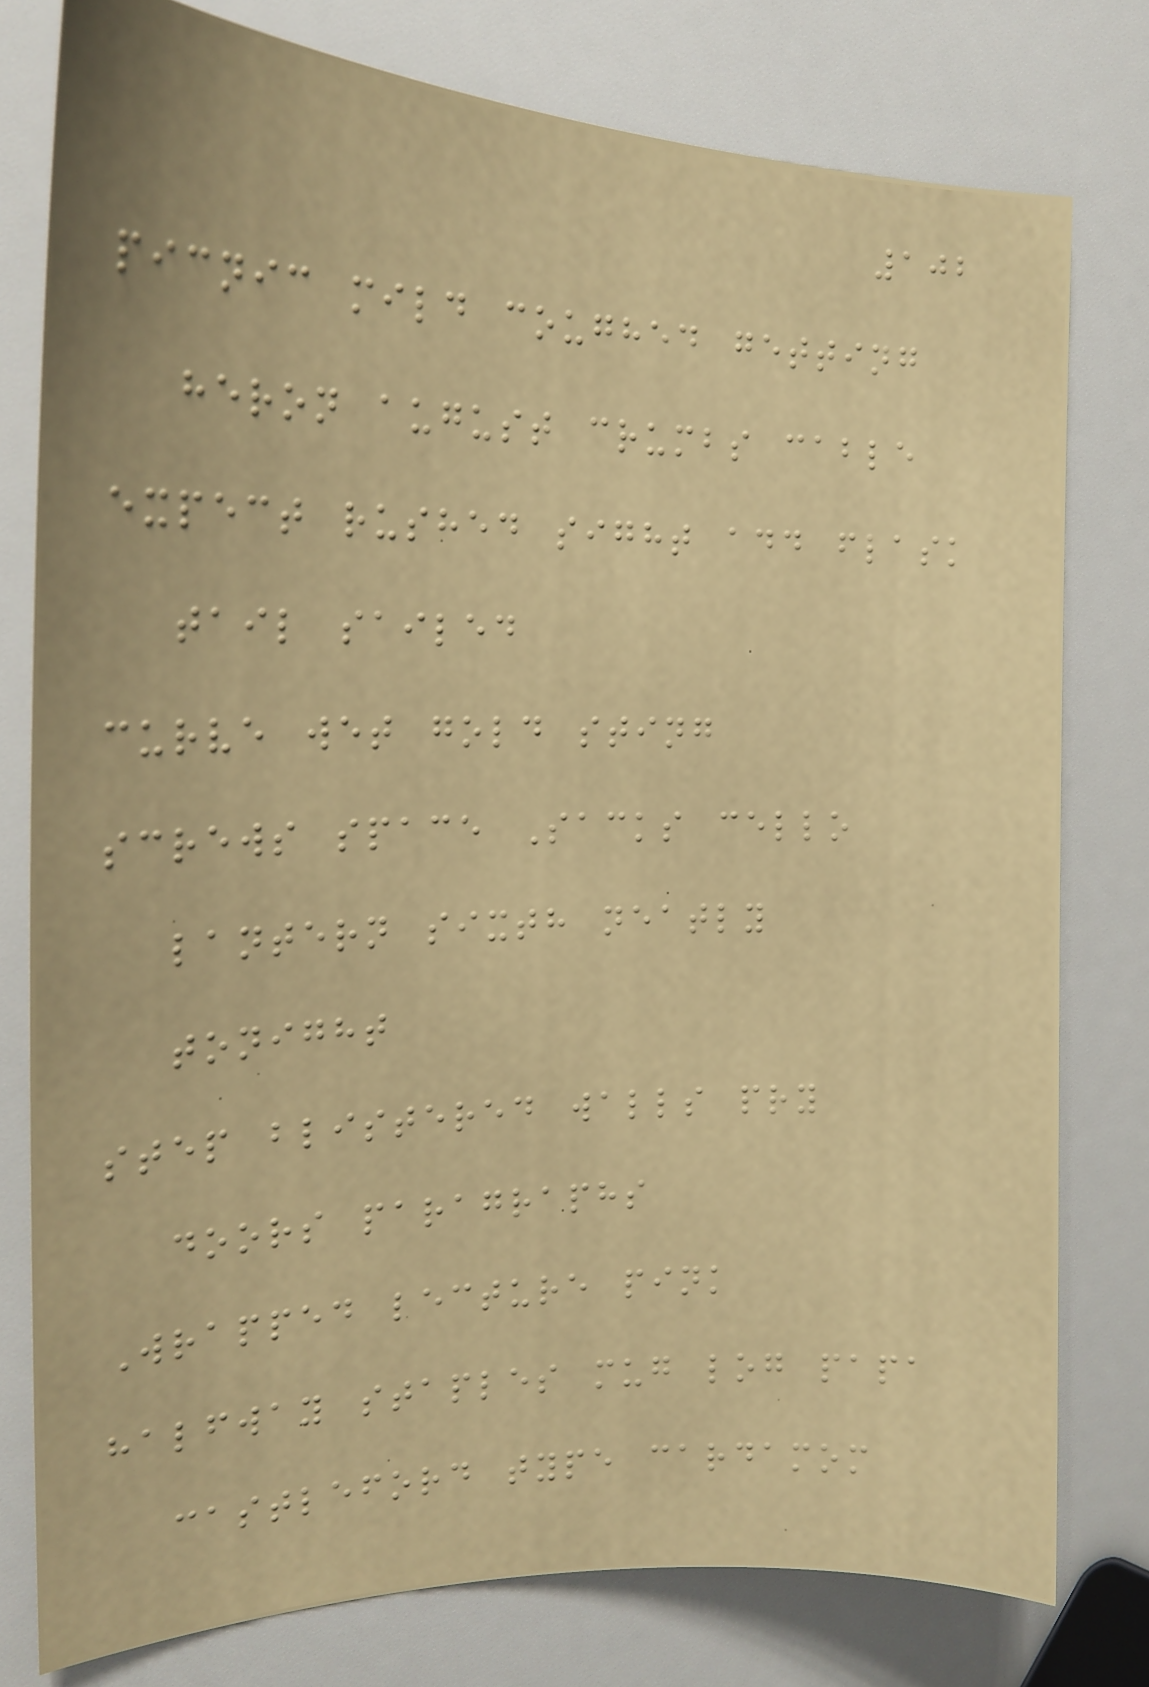102
picnic mild coughed getting
heron august crumbs cable
expect rushed sight add flask
tail sailed
curve wet gold sting
screws space Sacks cello
lantern sixth neatly
tonight
step blistered walls pry
doors paragraphs
Wrapped lecture pink
halfway staples mug log papa
castleford type cardamom
